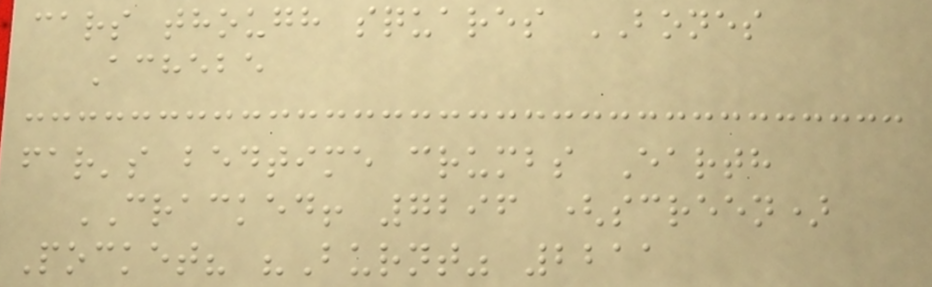cars though squares BONES
Achebe
far's bedtime crumbs Earth
CRACKED! 7296 (screen)
Pocket? "Burnt" 2211
